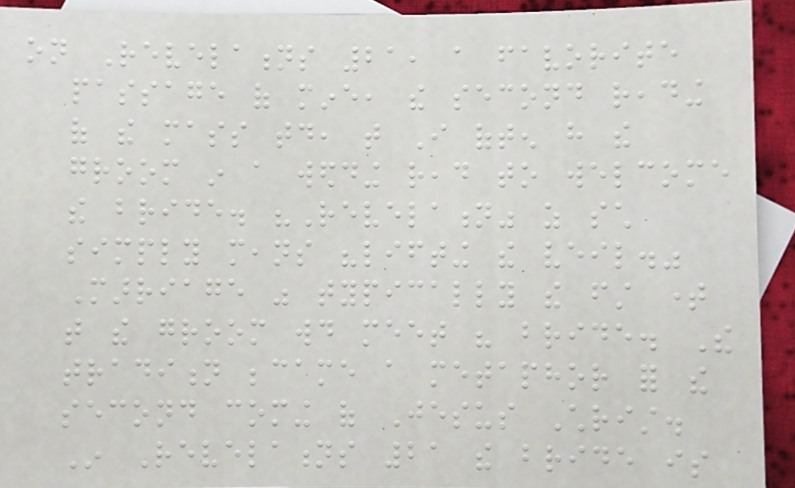on Revelations 21, a favorite
passage of mine, the second reading
of the mass today, that I often have the
groom in a wedding read to welcome
the bride. "Revelation" as such
simply means "lifting the veil."
Marriage was typically the first time
that the groom would meet his bride. The
tradition became a metaphor for the
second coming of Jesus Christ.
In Revelations 21 the bride is
